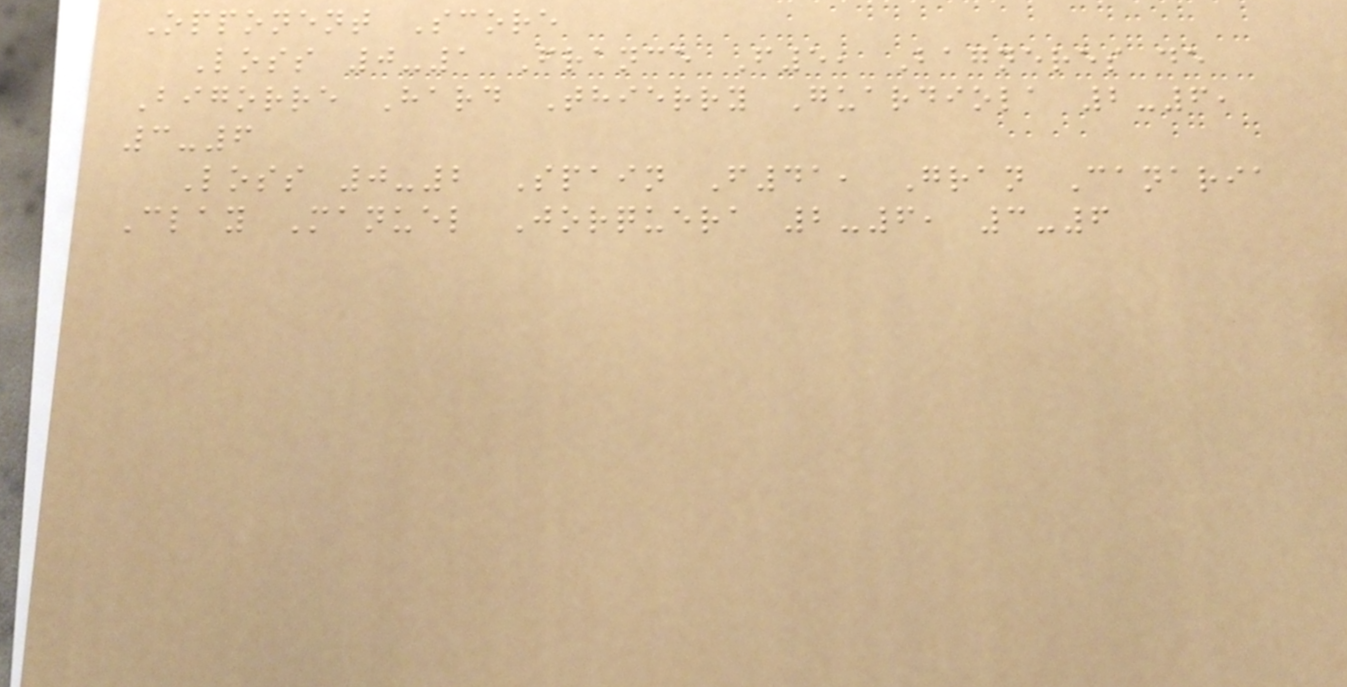Opponent Score
Loss 0-1 France F5, Bagneres de
Bigorre Hard Thierry Guardiola 2-6,
3-6
Loss 0-2 Spain F41, Gran Canaria
Clay Manuel Jorquera 2-6, 3-6
